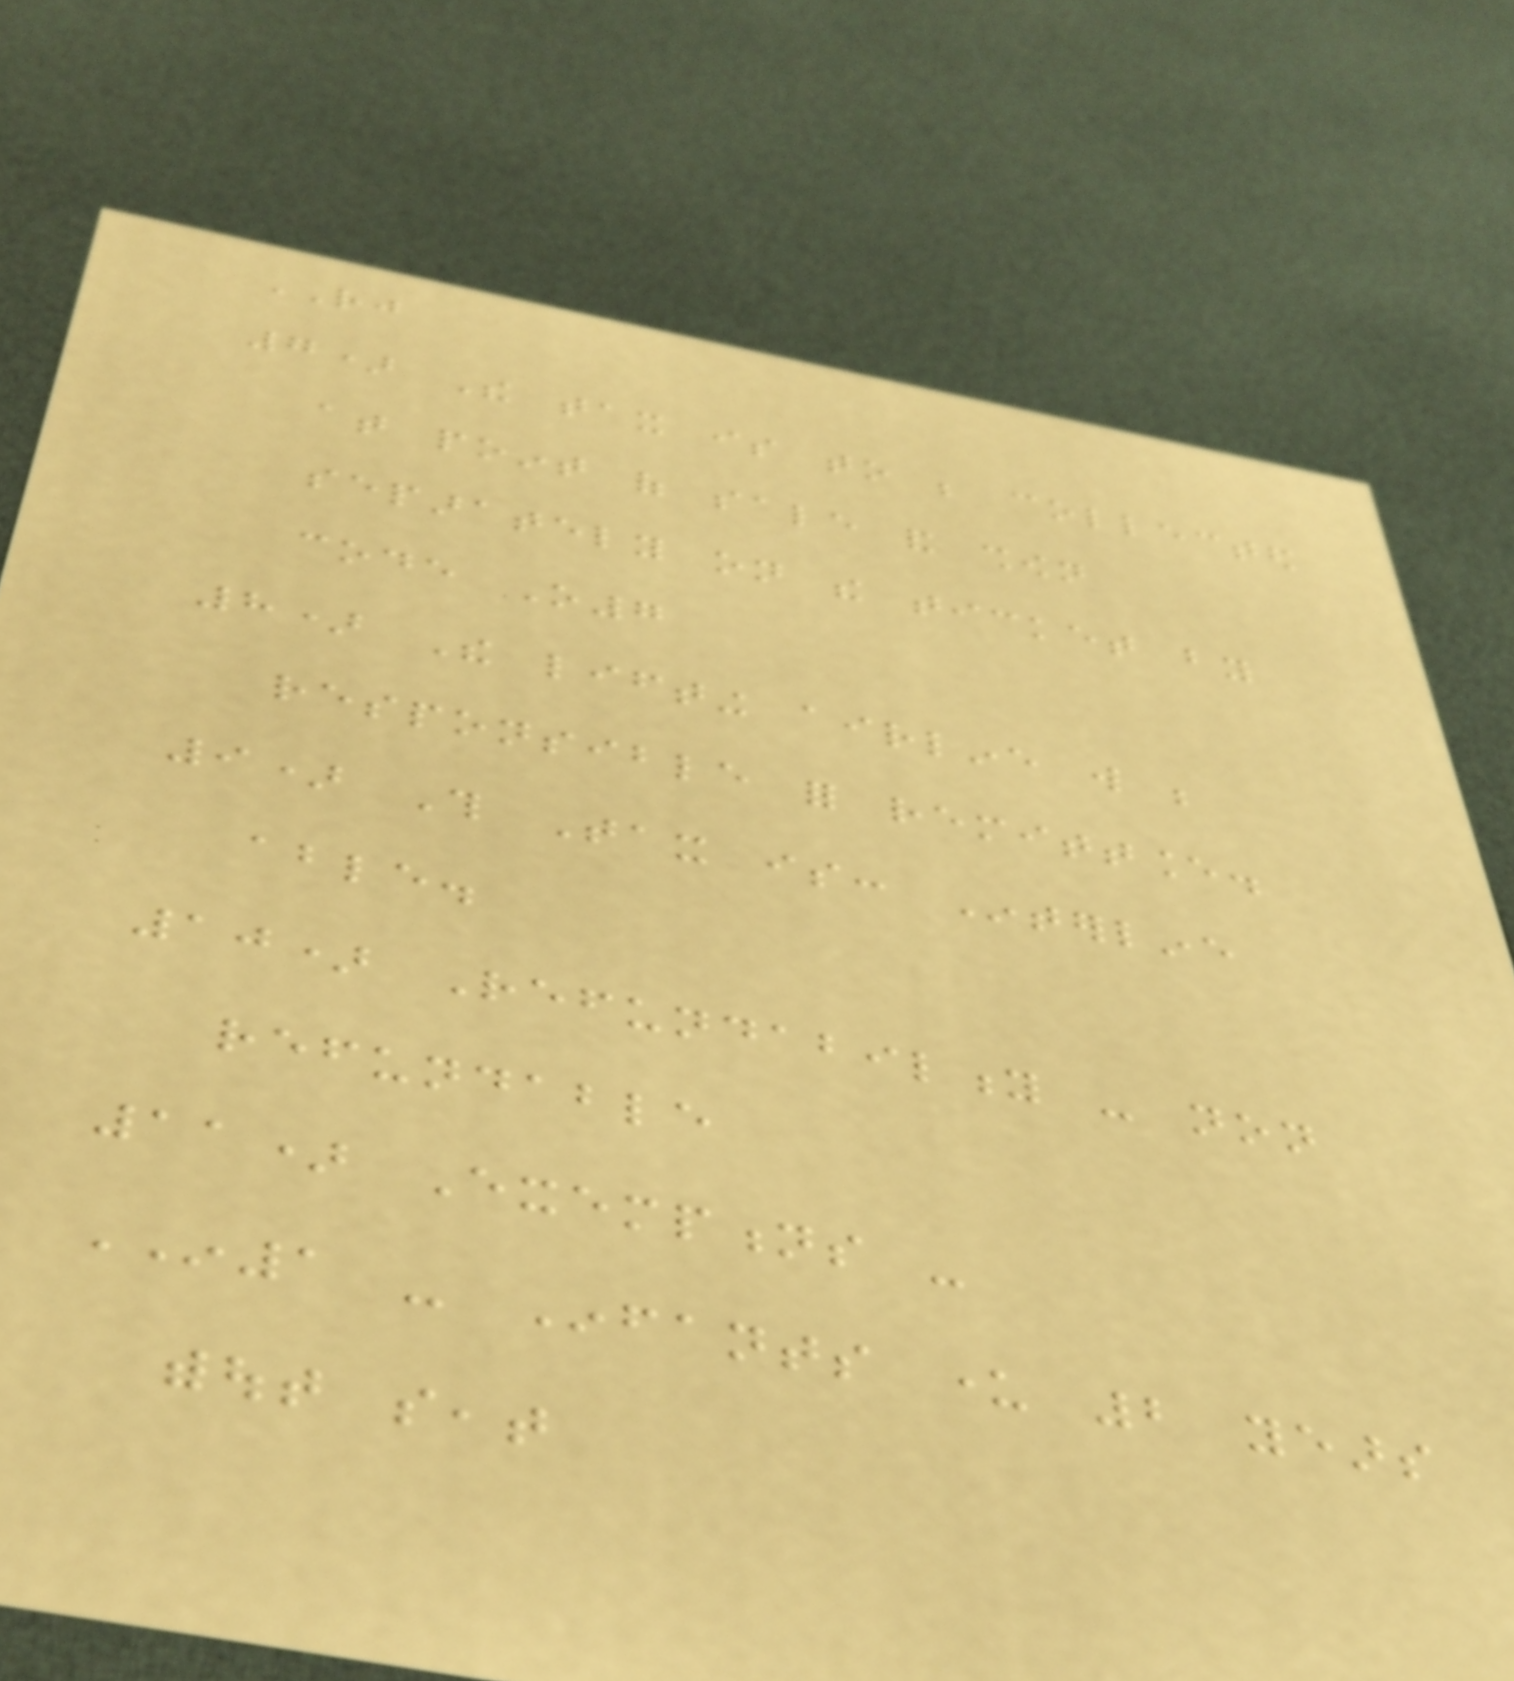RJ
7) The tax is to be collected
at point of sale and shown
separately on the ticket by
code O7
8) The lifting airline will be
responsible for remittance.
9) This Tax is: Interline
able.
10) Refundability - non
refundable
11) Exemptions -
IN1 - Infants under 2 years
without seat
